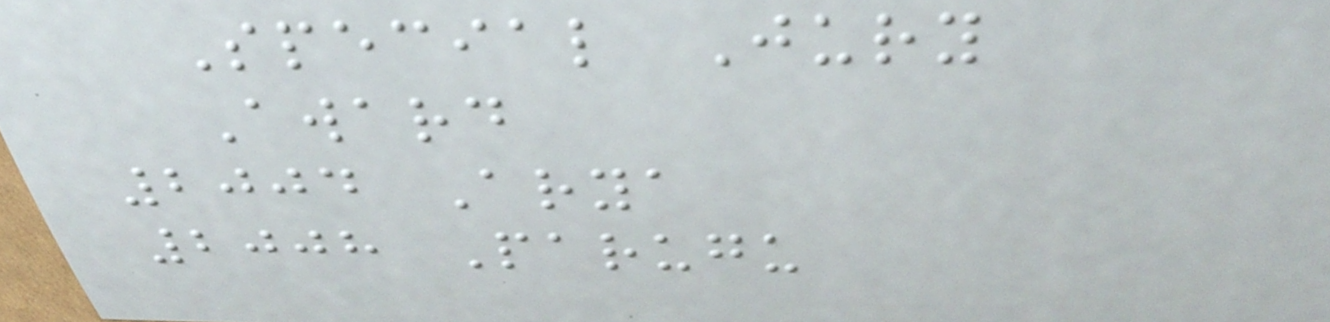Special Jury
Award
2004 Arya
2008 Parugu
